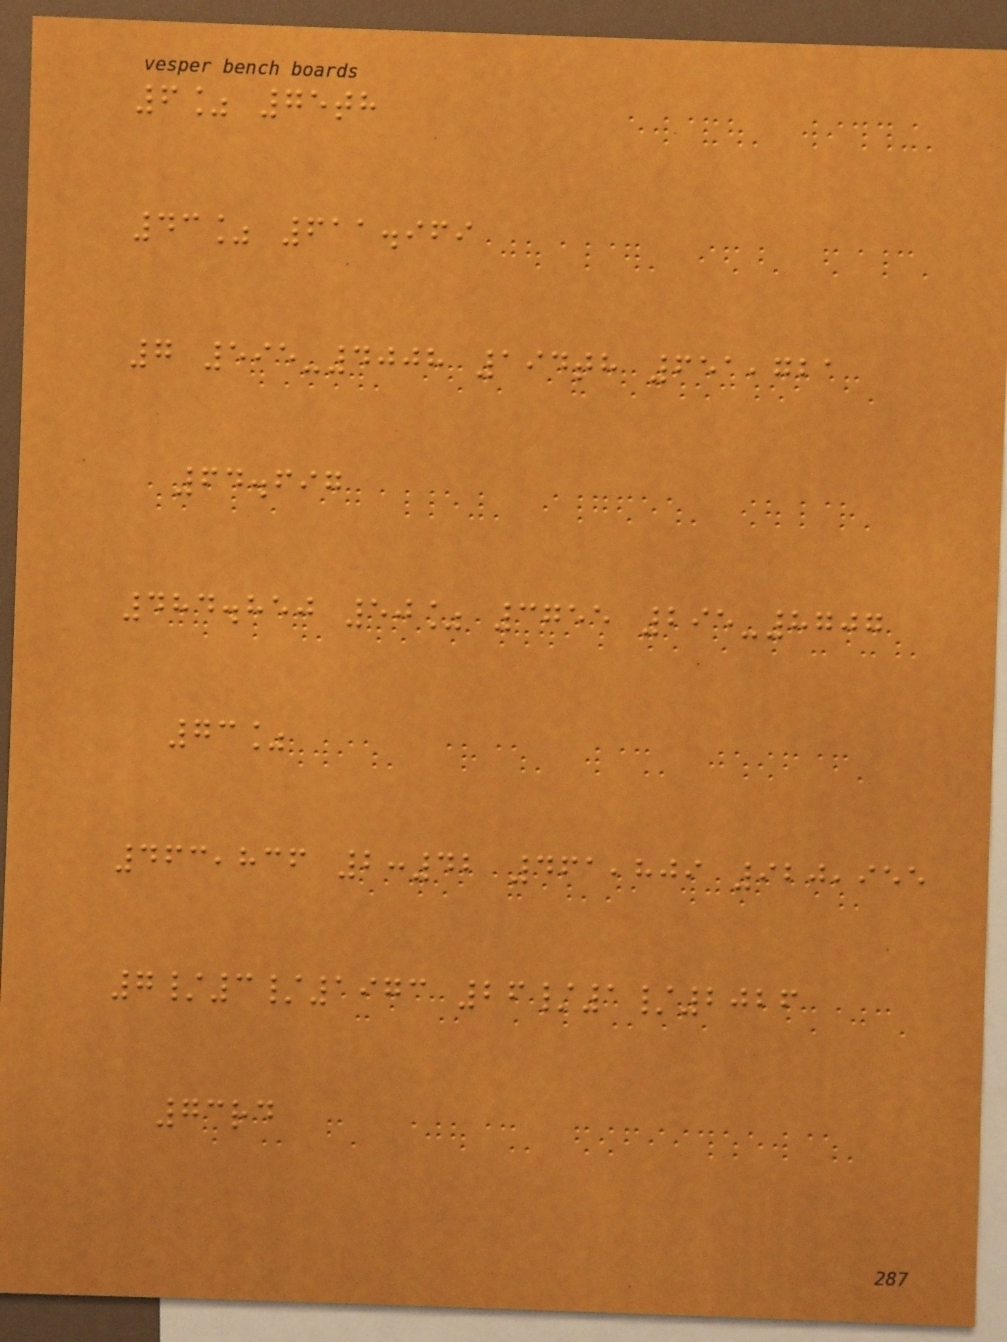6% 75th
43% 611.969
7 595-4008 194th 651,721
64.697
484.850 50% 3755 295-8707
73%
463,836 2:42 461,809 920,955
7/3/1973 26/1/2026
73rd
